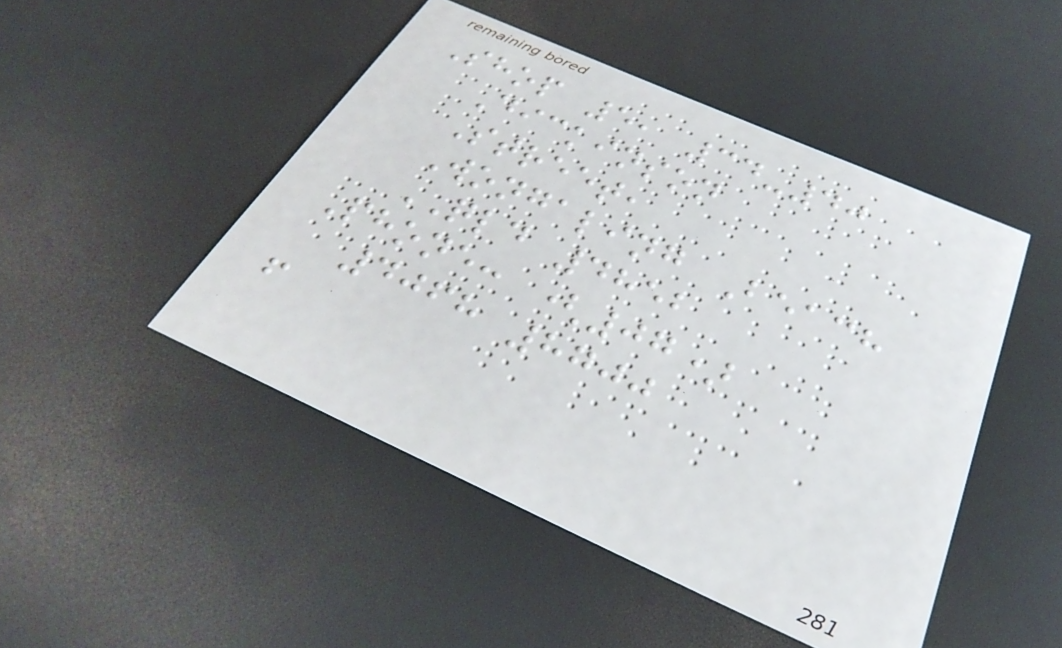Shop 5, 34-40
Dickinson
Street,
Wongaling Beach
QLD 4852
Phone: (07)
4068 8700
f
